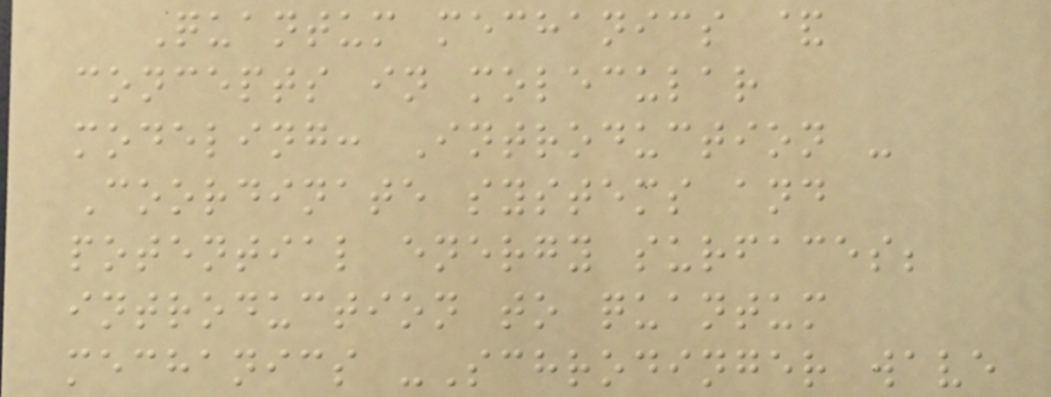Quantum mechanics &
concepts in molecular
modeling: Introduction -
Coordinate systems and
potential energy surfaces;
introduction to quantum
mechanics -Schrodinger wave
